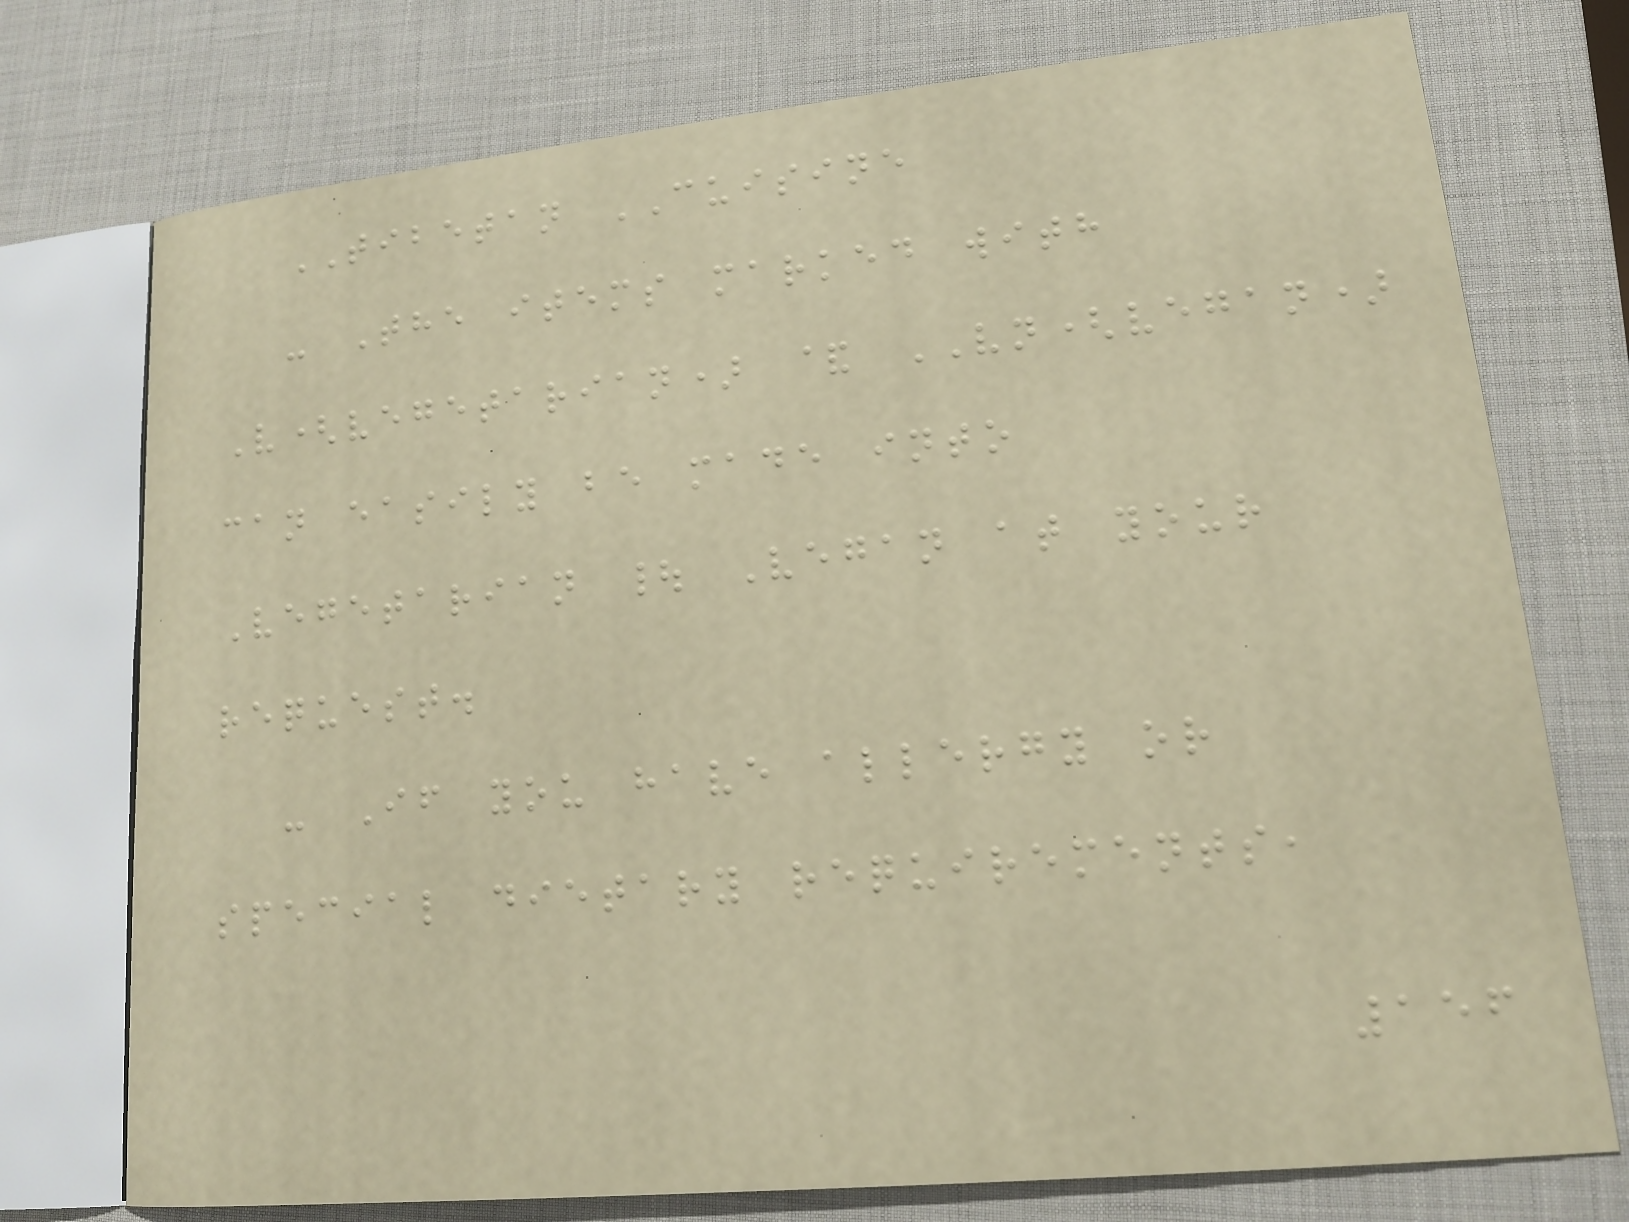TIBETAN CUISINE
- The items marked with
V(vegetarian) & VN(vegan)
can easily be made into
Vegetarian | Vegan at your
request.
- If you have allergy or
special dietary requirements,
156
